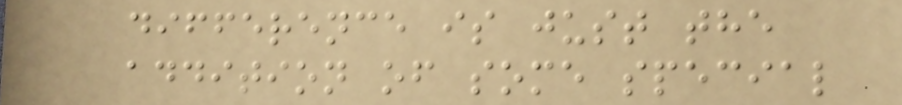difference is just the
addition of some special
